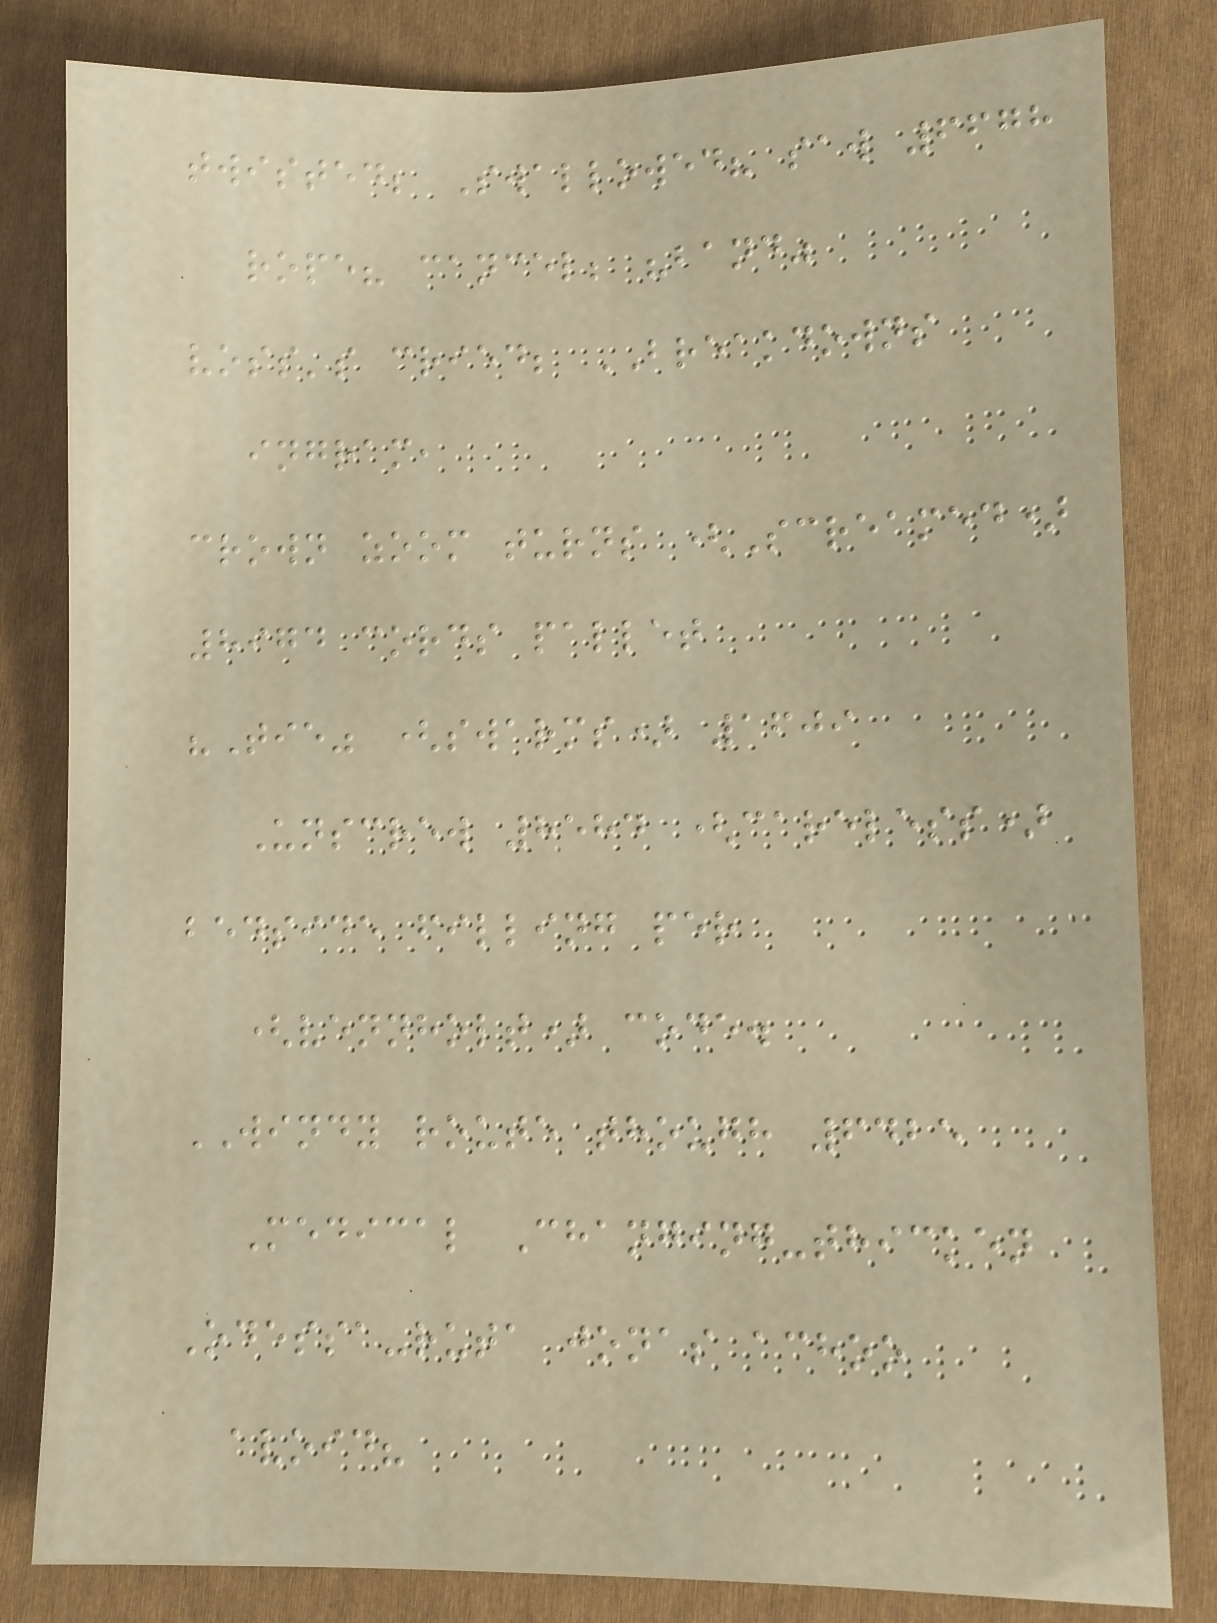twisted; Swallowed? saw 6678
rope? cancel; "band"
voss's cried; BREAKDOWNS
ingram,
crown zoom turns (Screamed)
8974 cords pallet
"Tie" (swarms) 1609
Unscrew 8584 (careless)
bedside filling per
(vennholt) code.
WINDY route though 6425
Medical Changing-thicken
Odessa-ruta jonas achoo
avoid?
